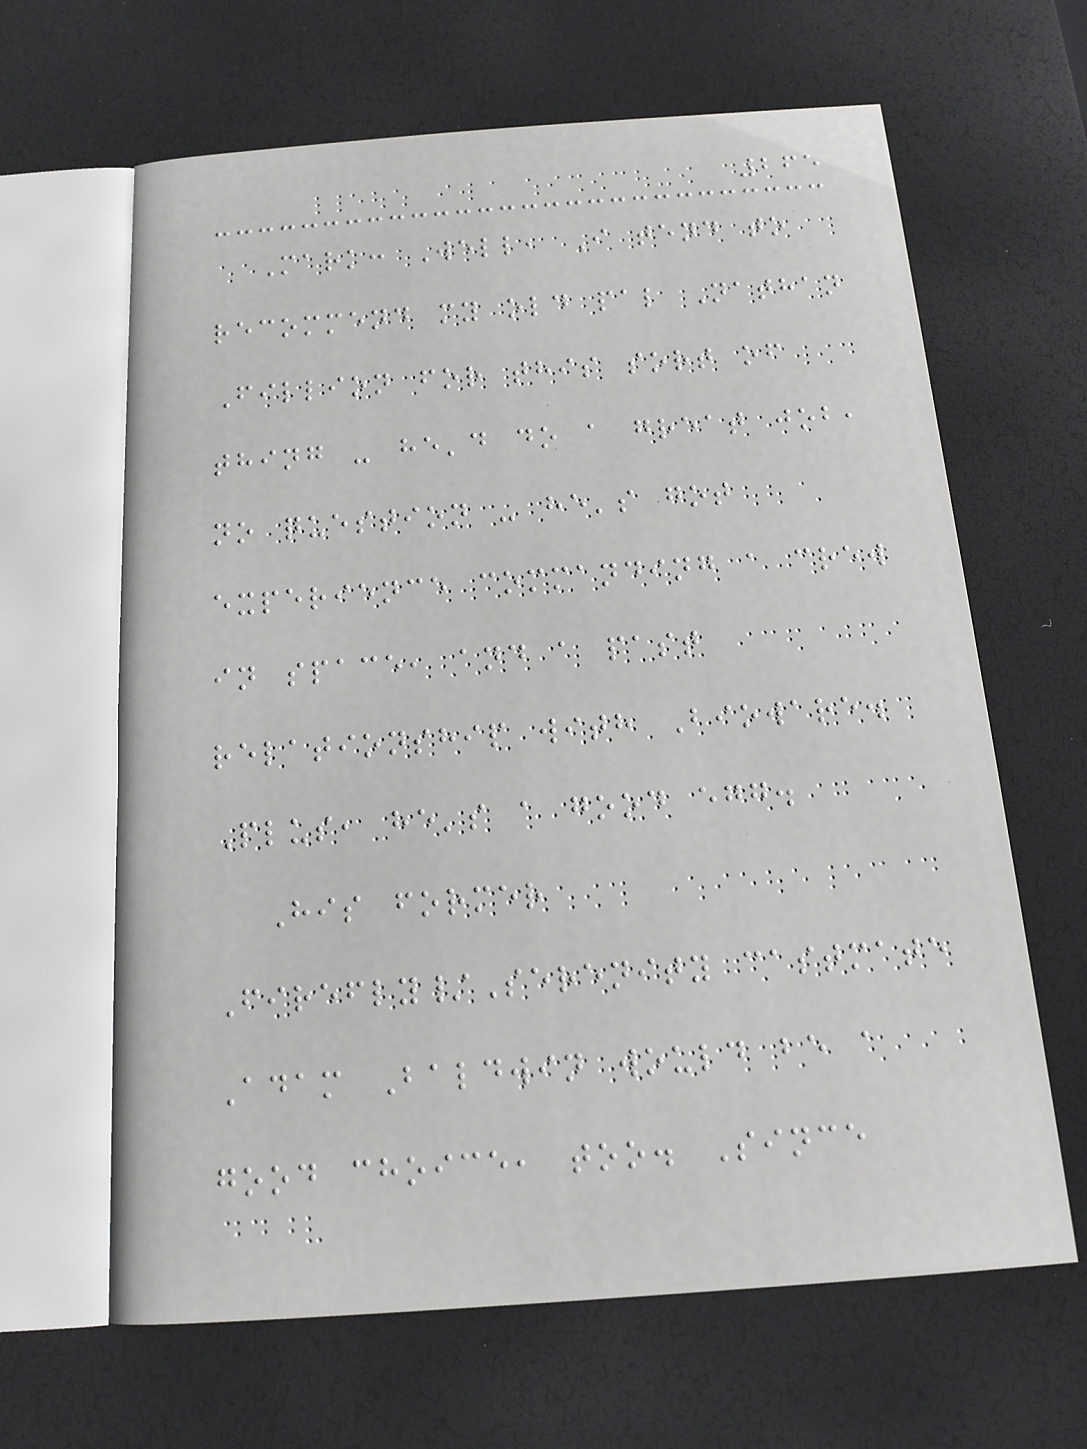265
Mark: Well, I tend to
recommend my old pal Nathan
Fillion for this sort of
thing - he'd do a great job,
no question - he's got
experience commanding a crew
in space, and a past
relationship with Bioware.
Plus, he's a good egg.
His former
Firefly/Serenity castmate
Adam Baldwin would be a
good choice, too. Since
